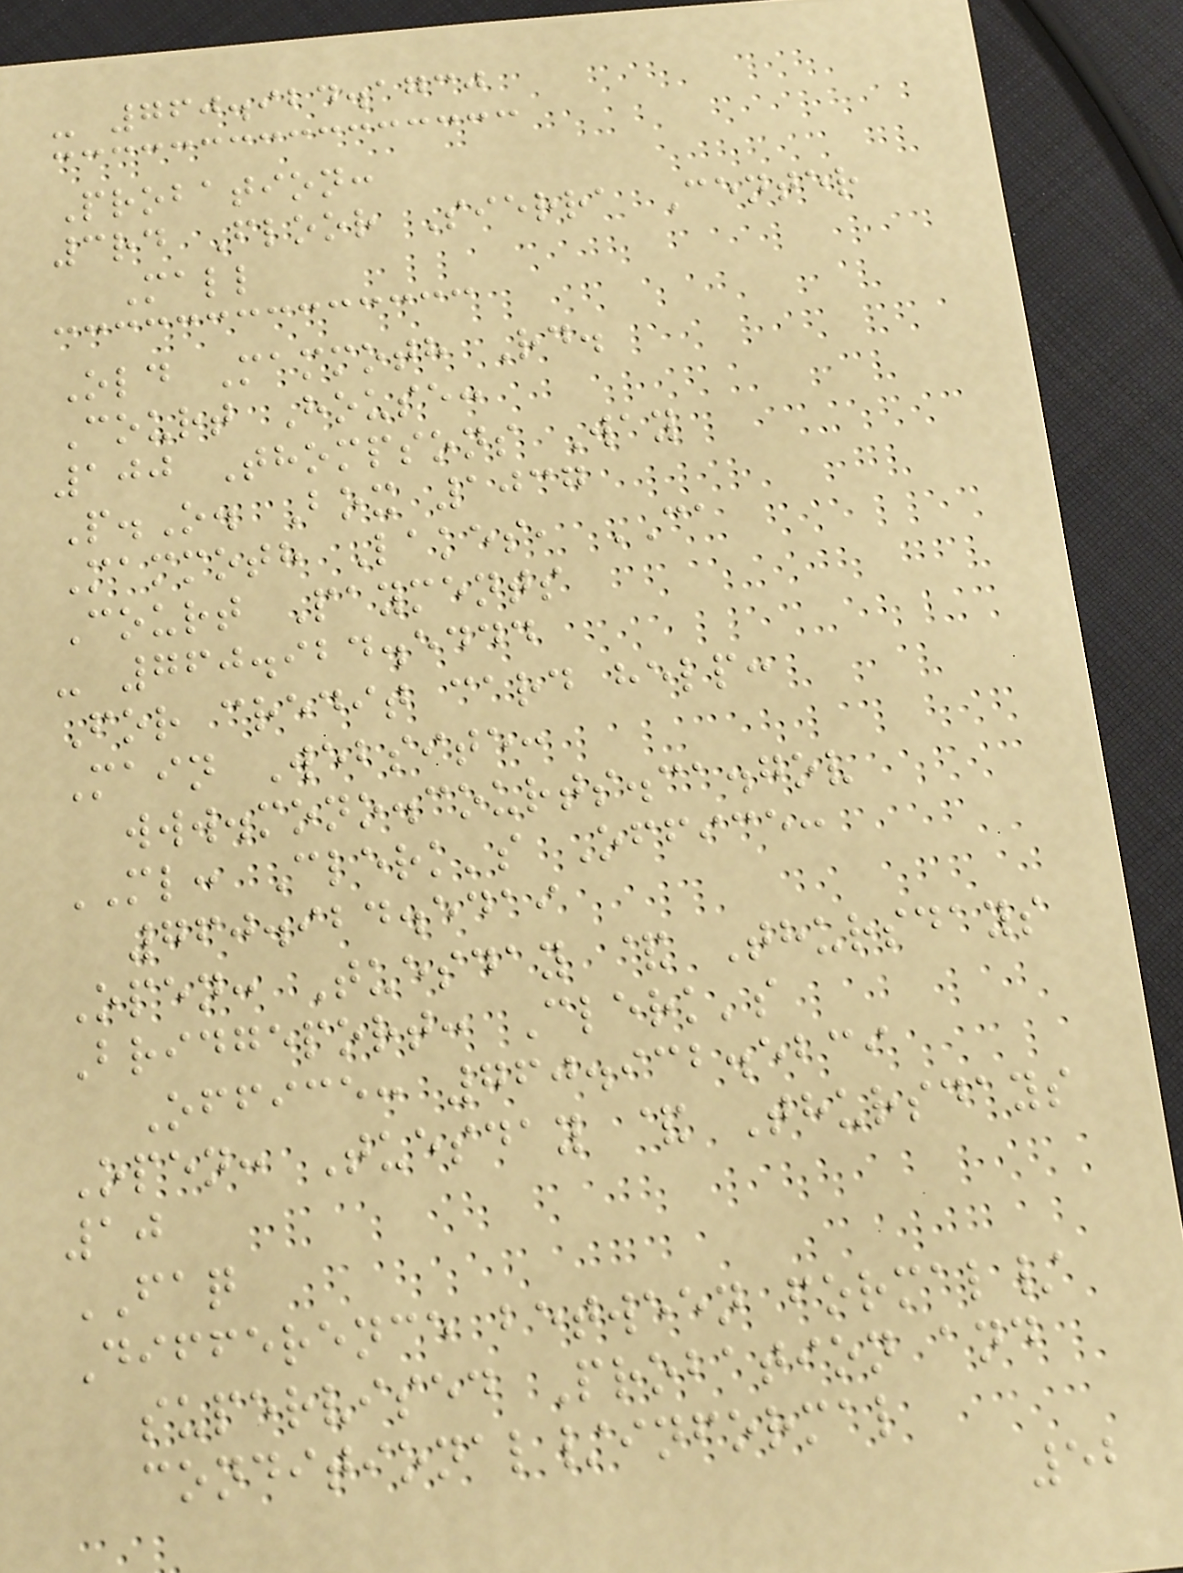- 760.924.1730
Probation:
3rd Floor Sierra Center
Mall
Old Mammoth Rd.
Court House:
100 Thompsons Way
P.O. Box 1037
Mammoth Lakes, CA
Court Payments
- 760.924.5444
For credit card help:
Main Website:
www.mono.courts.ca.gov
ML: Clerk's Office:
760.924.5419
Open: Tuesday & Thursdays
Bridgeport: Clerk's
Office: 760.932.5239
Open: Tuesday & Thursdays
10
FAQ
Difference between formal/
supervised Probation and
conditional/informal
52
